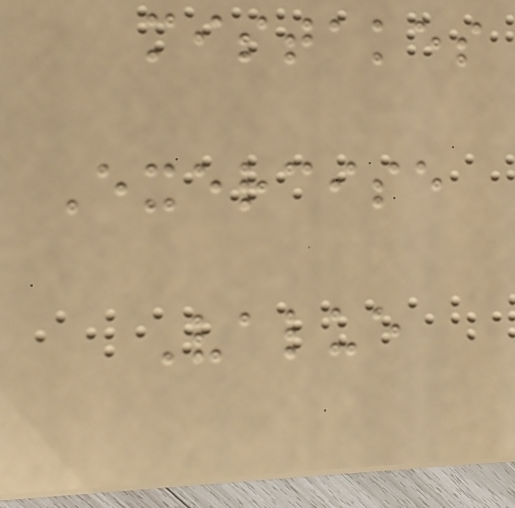mistakes
Exercise
Value
